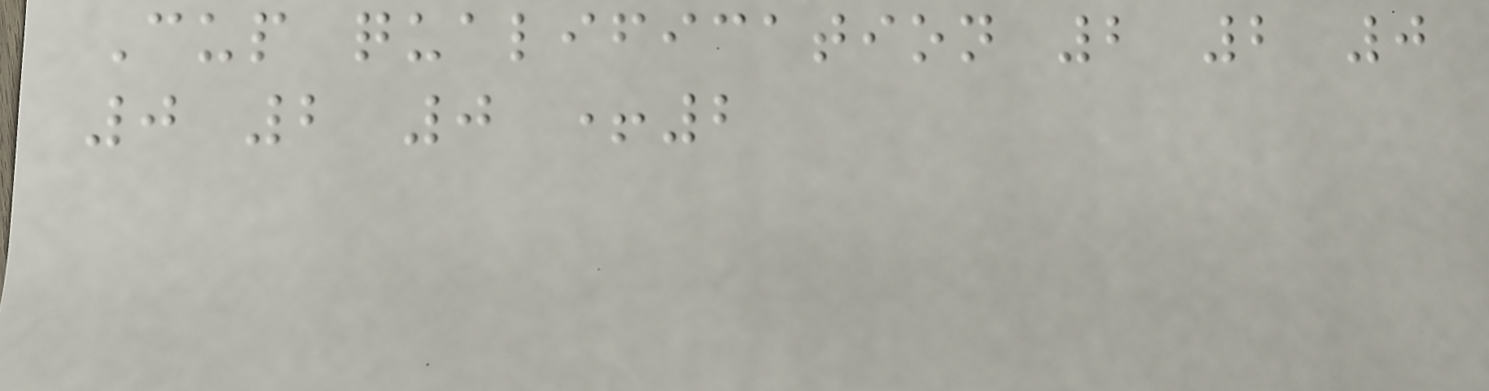Cup qualification 2 2 0
0 2 0 +2
